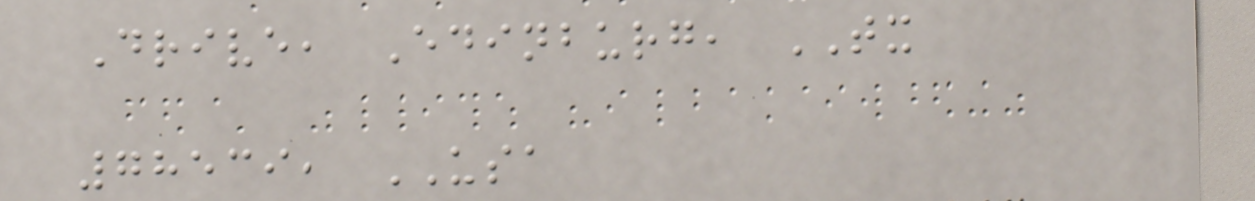Drive, Edinburg, TX
78539, USA
